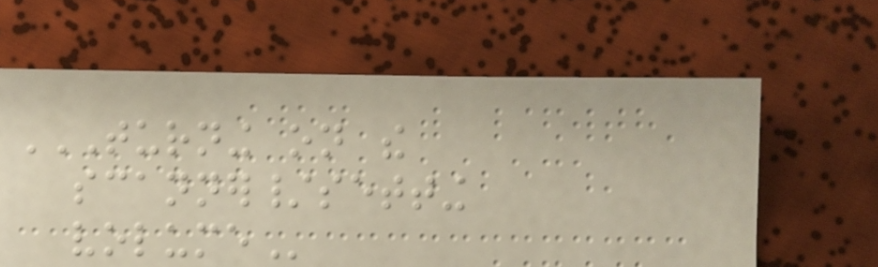TURNING ON THE
SCANNER/SETTING
VOLUME
